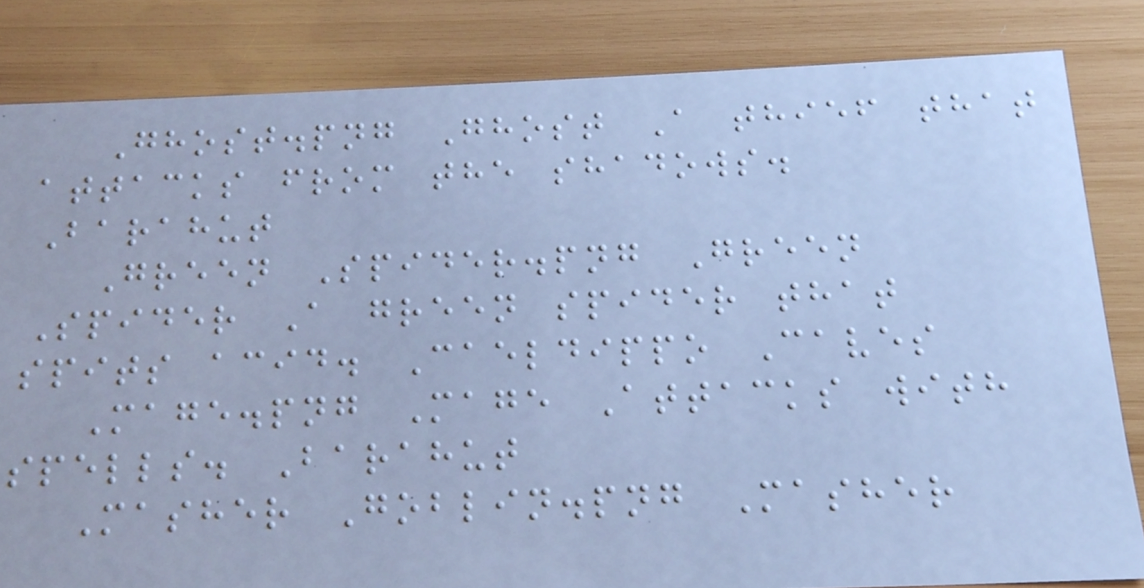Ghost.png Ghost A thief that
attacks from the shadows.
Barahut
Green Spider.png Green
Spider A green spider that
spits acid. Caeldippo Caves
Mage.png Mage Attacks with
spells. Barahut
Masher Goblin.png Masher
